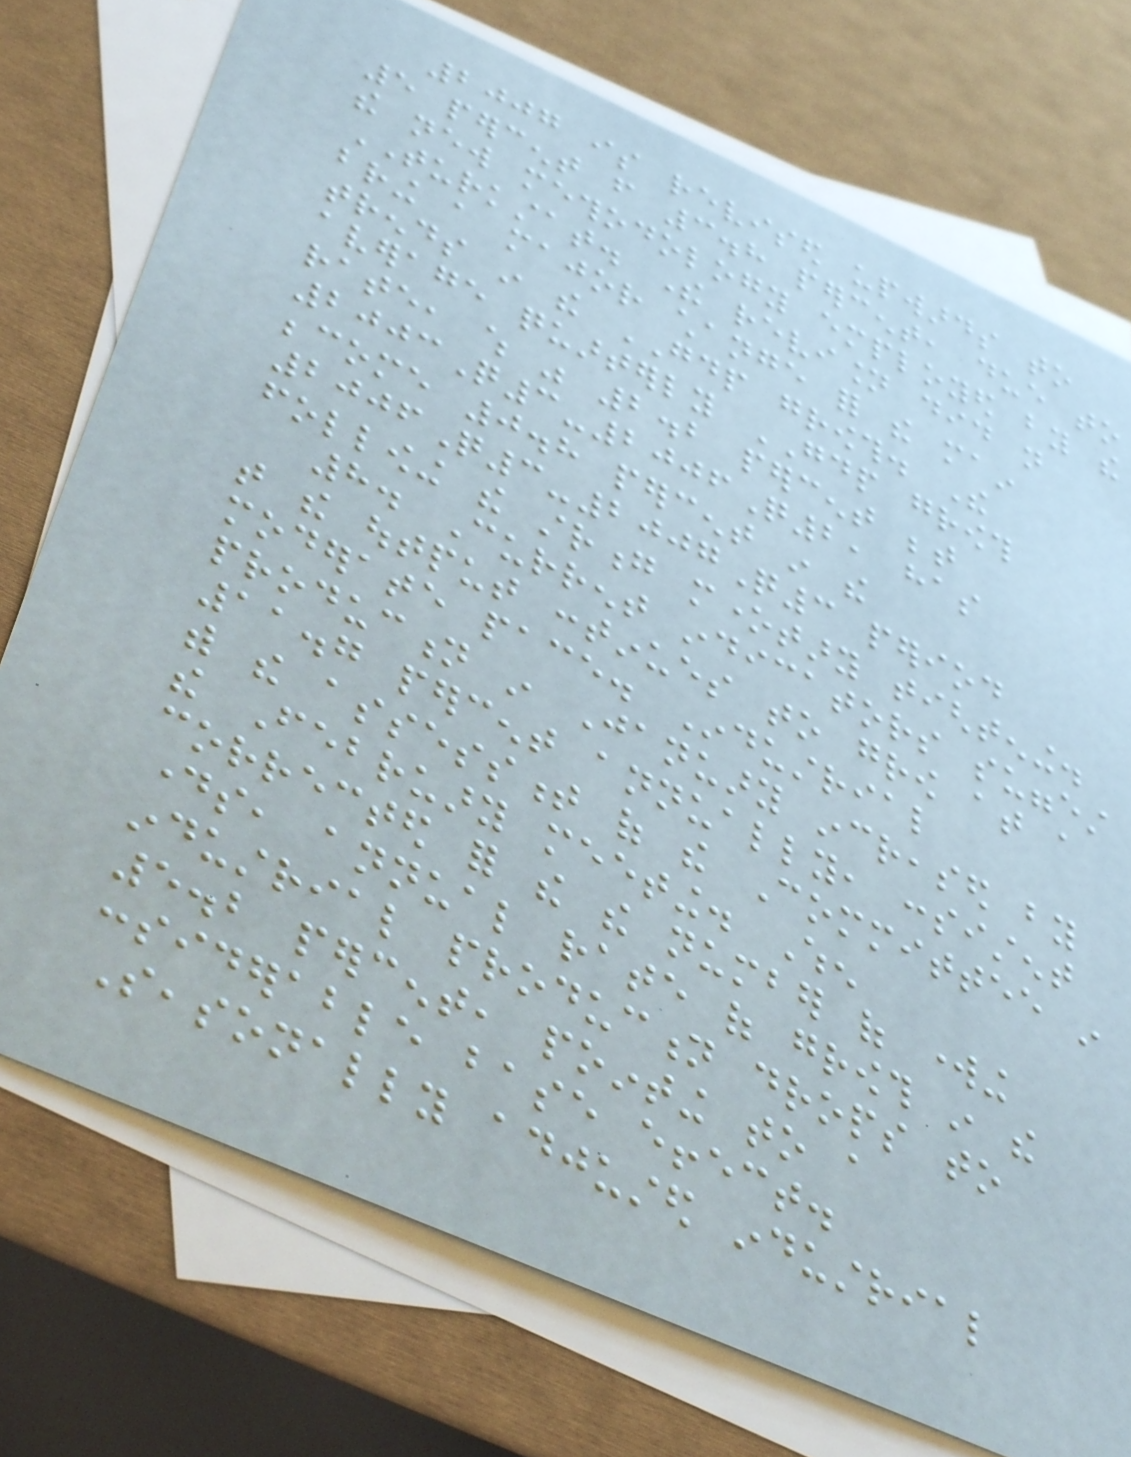2007 is revised upwards to
5 percent from 3.8 percent, due to
the new methodology employed by the
TURKSTAT. The revision did not
bring a major change for the main
trends in the GDP growth. The
average quarterly GDP growth
rate, which was 2.2 percent between
2003Q3-2006Q2, has
become 0.8 percent in the
2006Q3-2007Q3 period
following the strong monetary tightening.
8. Current indicators suggest
that the output continues to grow at a
moderate pace. Industrial
production in January increased by
11.7 percent annually, consistent
with the assessment of the Committee in
the February meeting. When
corrected for the the number of working
days, annual rate of growth in the
industrial production drops to
5.2 percent, pointing to a
considerable base effect.
Seasonally adjusted industrial
